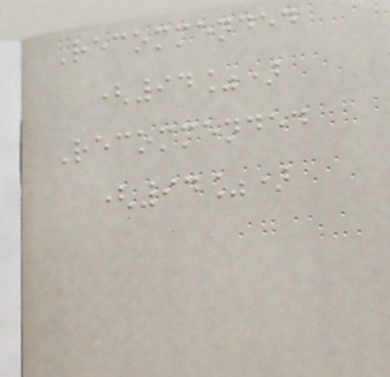Recommended
(94%)
Recommended
(94%)
